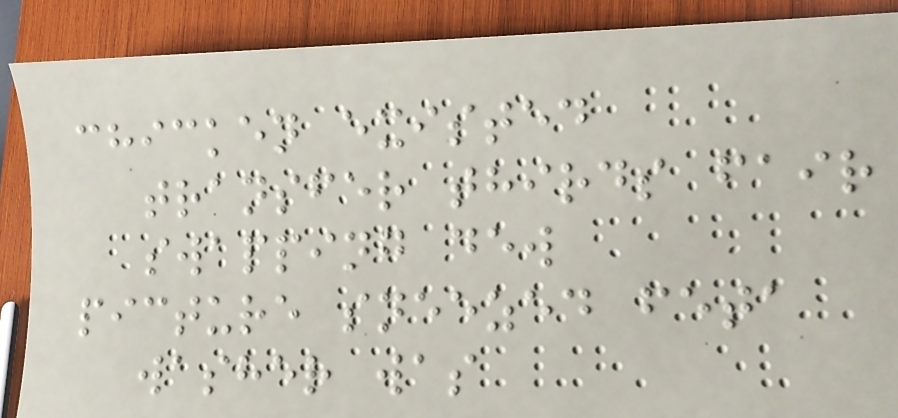chicken existed
transfer thirds fair
swapping dew
picture sneezed feta
washer was
